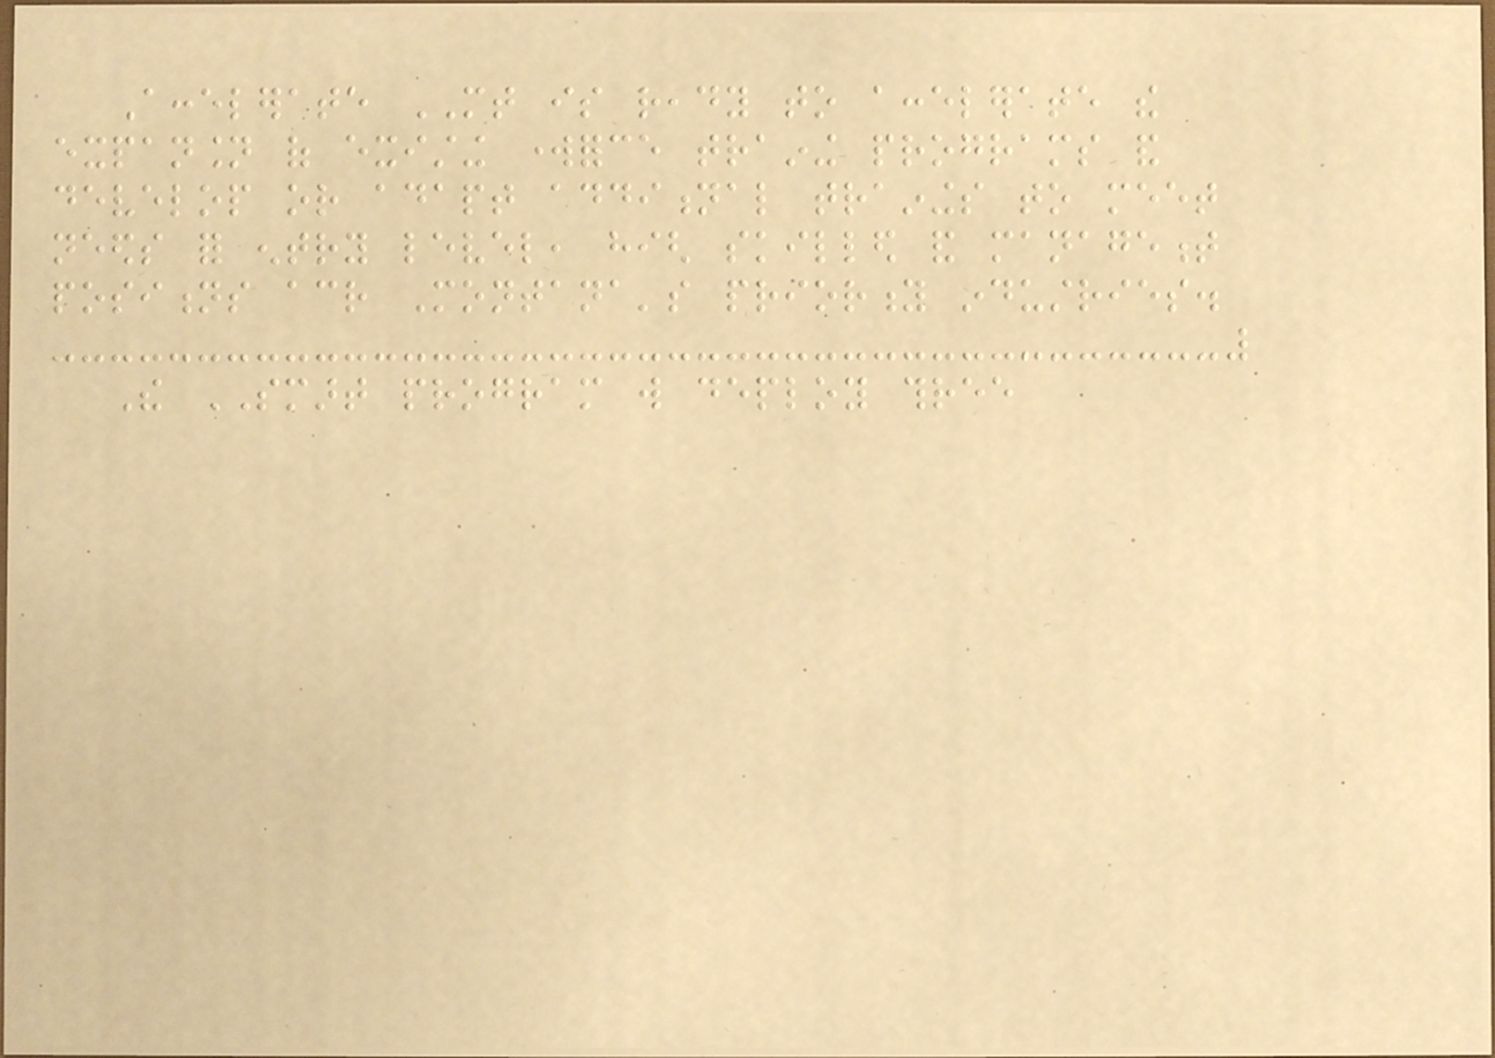Accelerate MT is ready to accelerate the
expansion of existing workforce training programs and
develop or adapt additional trainings to meet
needs for entry level, high skilled and management
positions across Montana's priority industries.
The SMART program will deploy three
